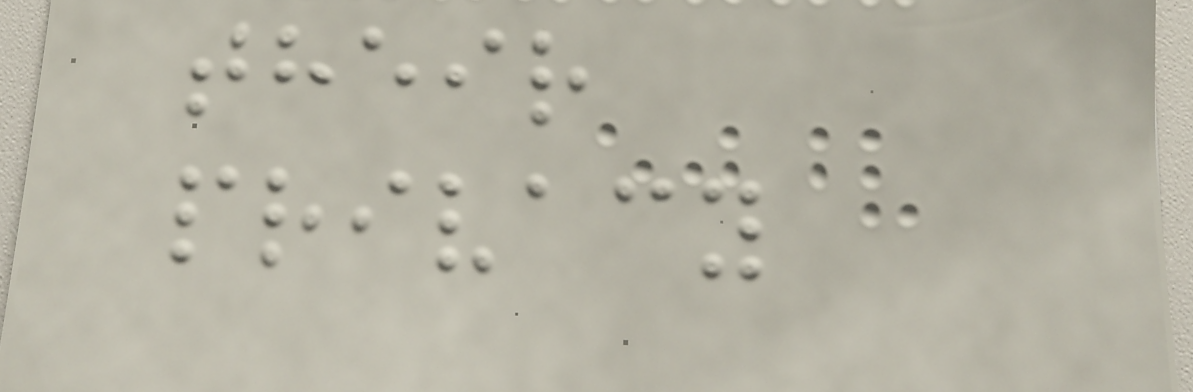their
privacy
